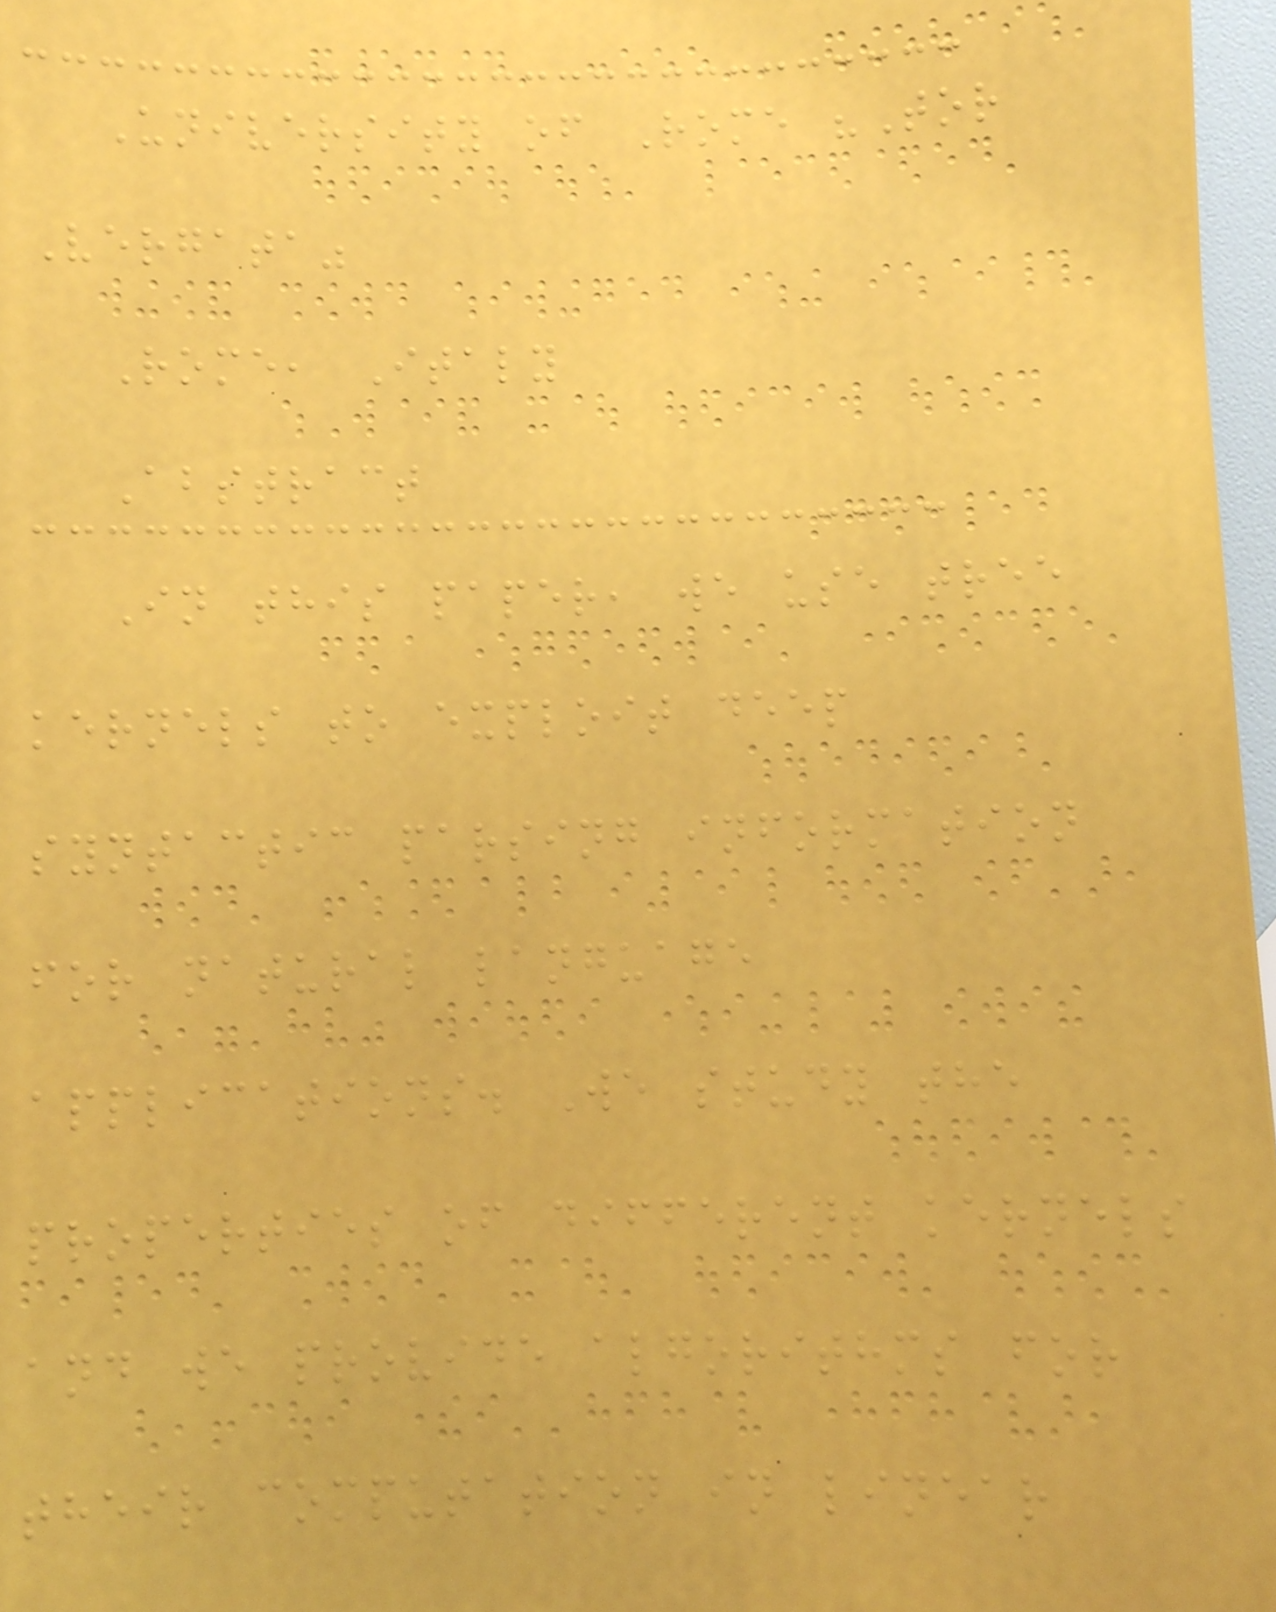University of Rome "Tor
Vergata"
Rome, Italy
Abstract
In this paper, we use tree
kernels to exploit deep
syntactic parsing information
for natural language
applications. We study the
properties of different kernels
and we provide algorithms for
their computation in linear
